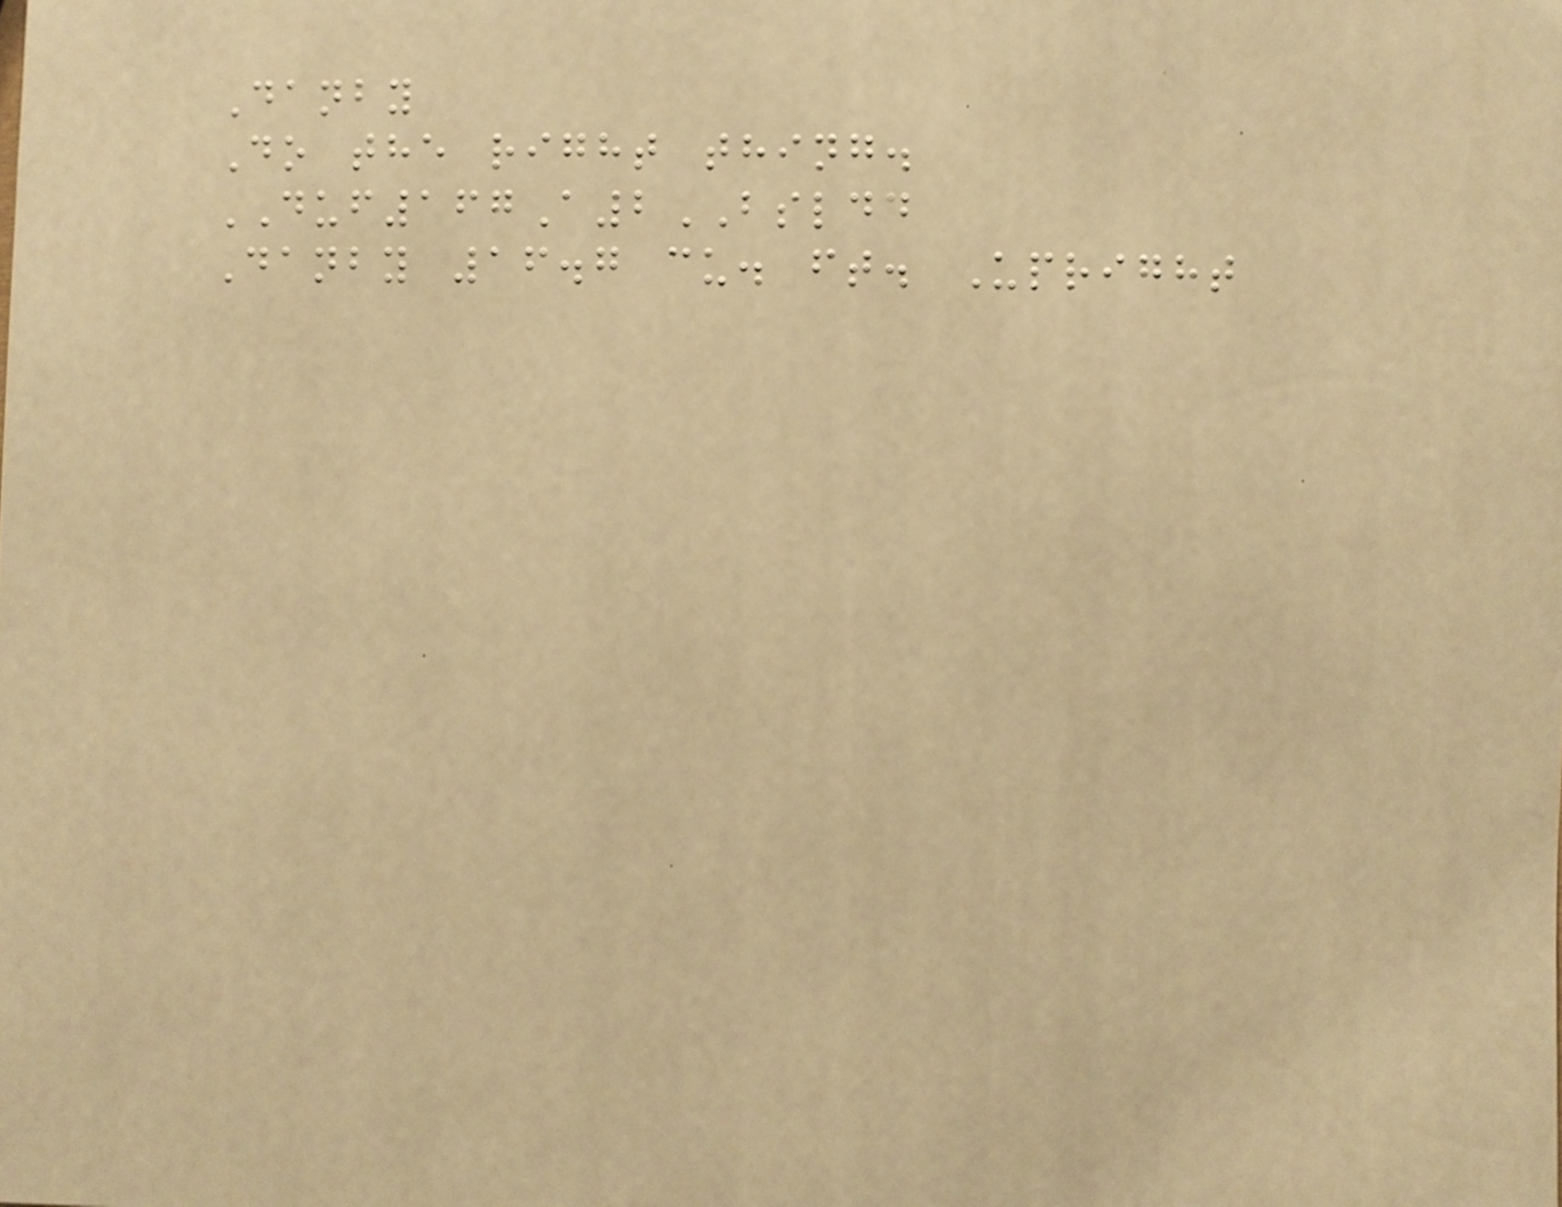Danby
Do the right thing.
DUF167A2BSLDD
Danby 16.7 cu. ft. Upright
